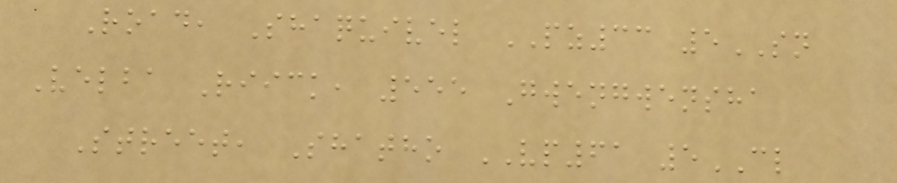Road, Shaquivel PZ33 5SN
Velba Riick, 555 Gwengwensha
Street, Shatho VP61 5CL
